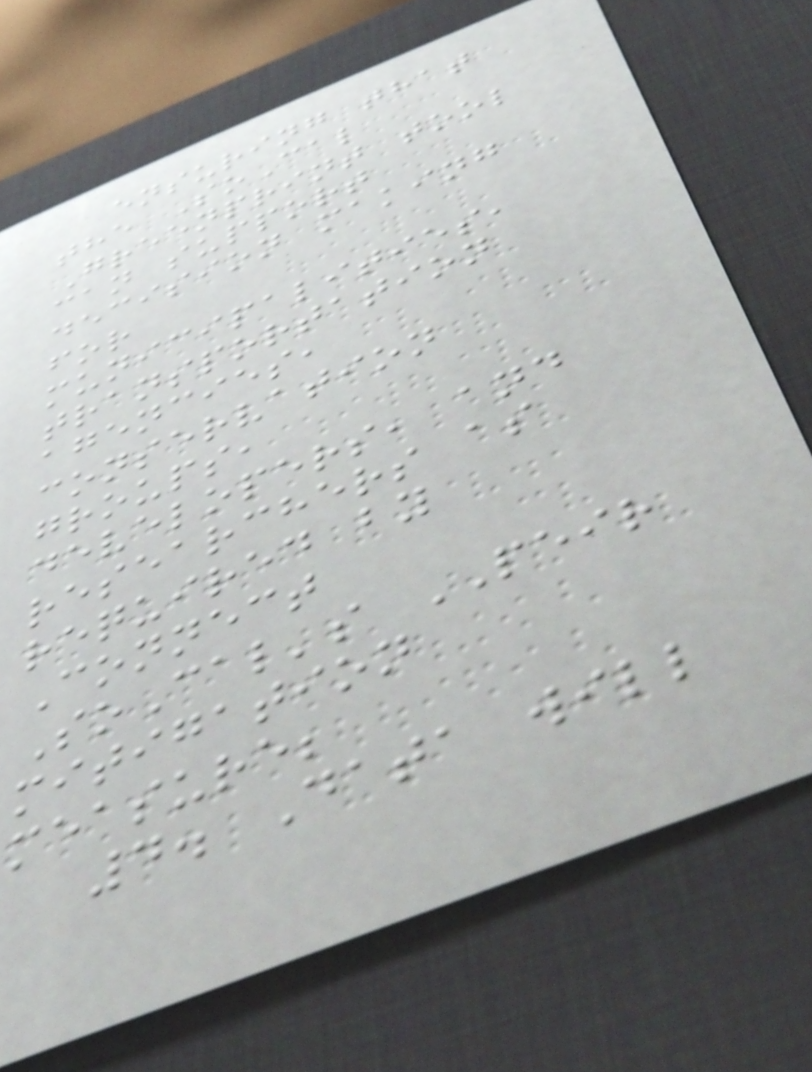ensuring that
the SoCal
Greenprint tool
can support
decision making
for
municipalities,
transportation
agencies,
conservation
groups,
developers, and
researchers as
required by
Connect
SoCal's PEIR
mitigation
measure;
4. Data will
